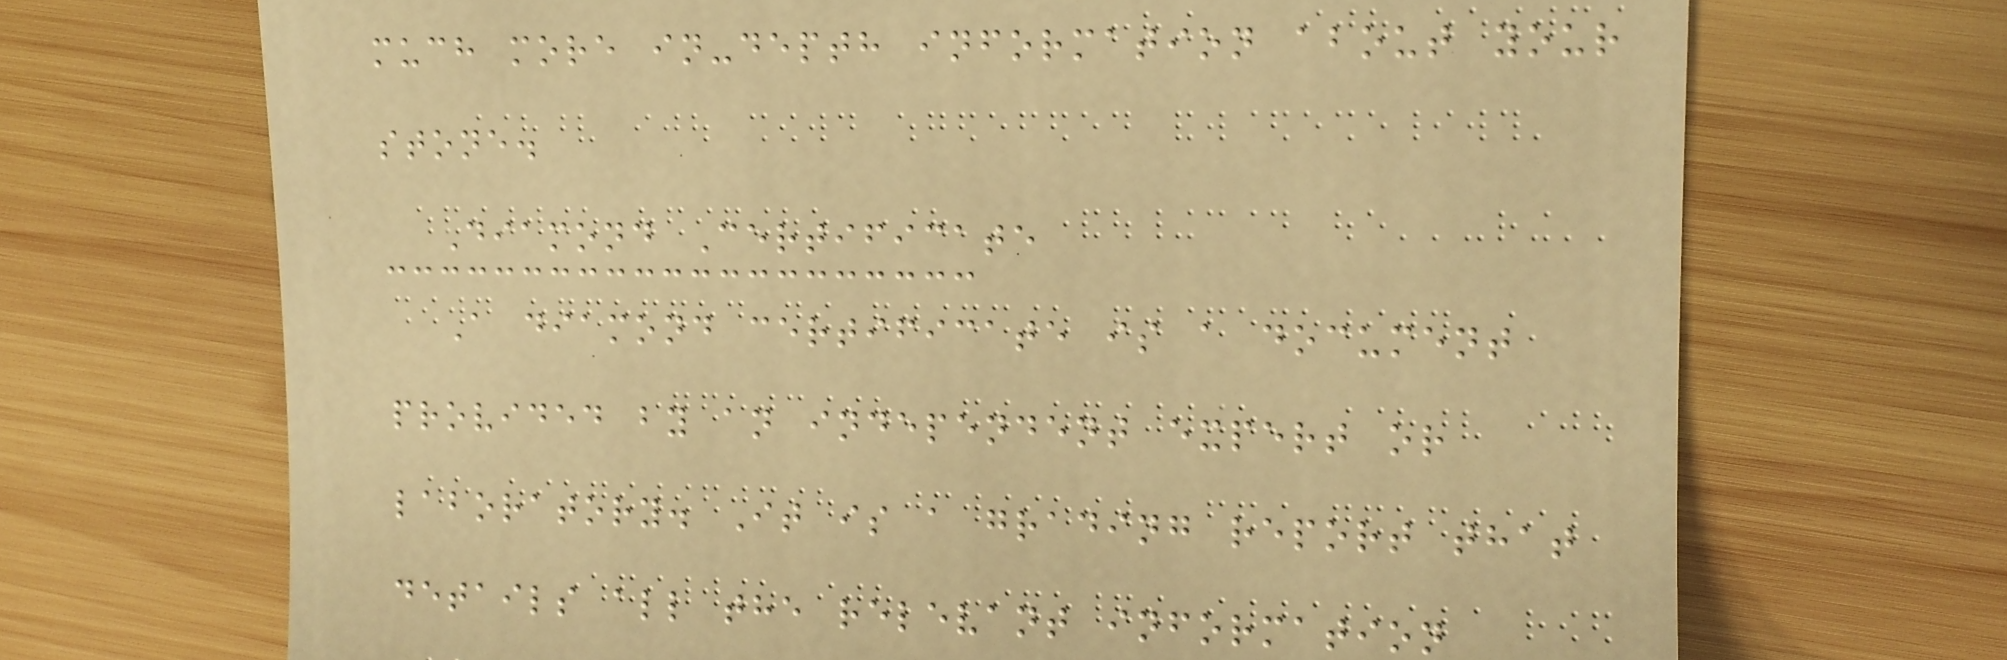much more in-depth information about your
stone.
Diamond Certificate
A diamond certificate is a document
provided by an independent expert or
laboratory. It is a grading report that
details all the relevant information
